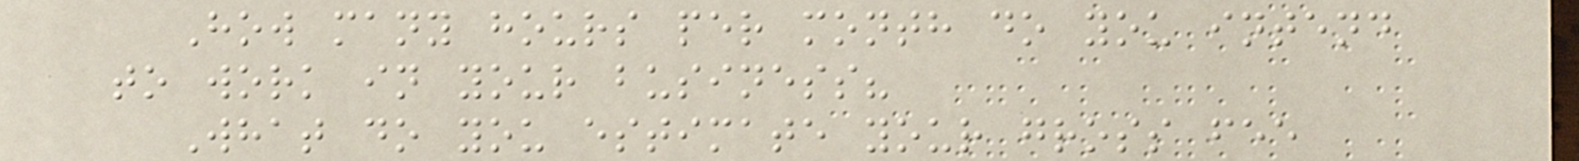How many hours per month do you intend
to work in your business?
What do you estimate your gross fee
